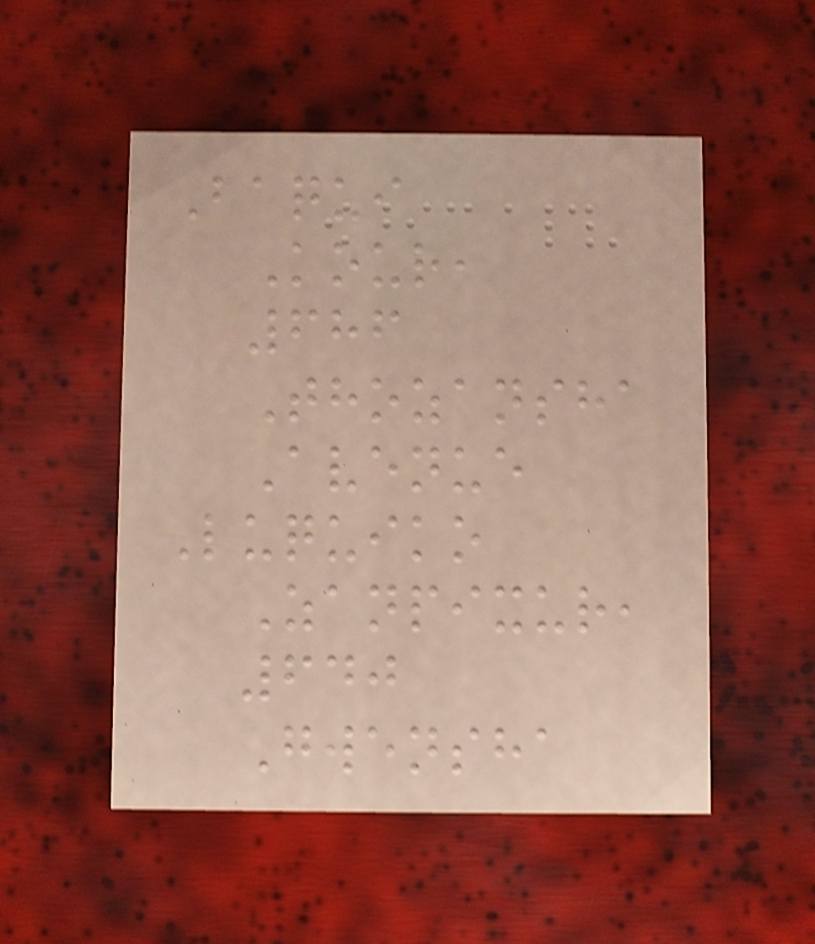Baqui
Kour,
686
Thozansha
Avenue
Luquiko
Zanpixur,
640
Gwensha
